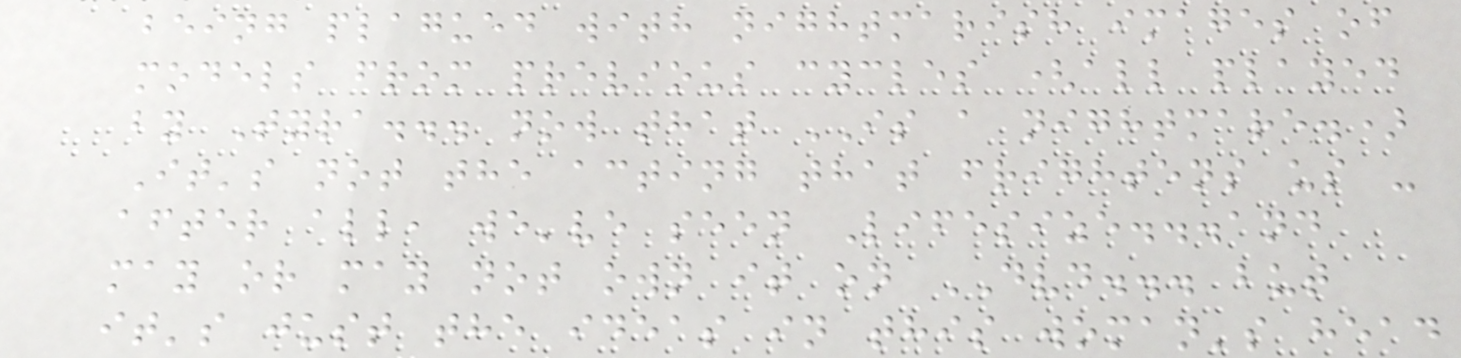being plagued with nightmarish images of
models from previous cycles (all played
by Tyra... now that IS a nightmare.)
It's not the acting that frightens us -
after all, we've seen Lifesize...and
may or may not own it on DVD... but
it's just the ideas in this woman's head
